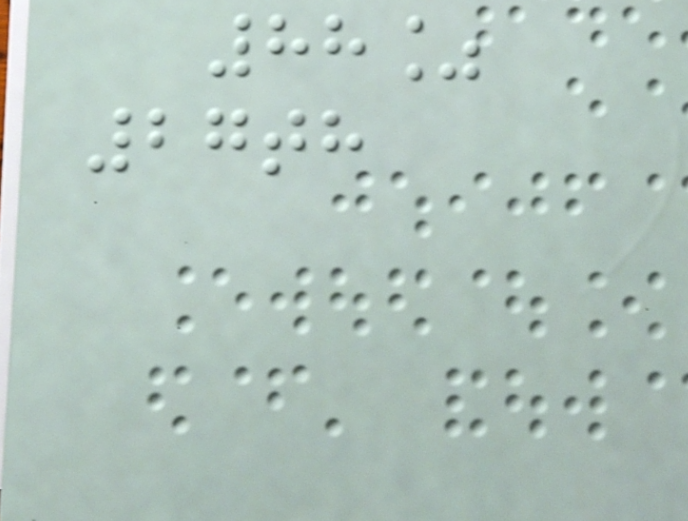88%
27th
